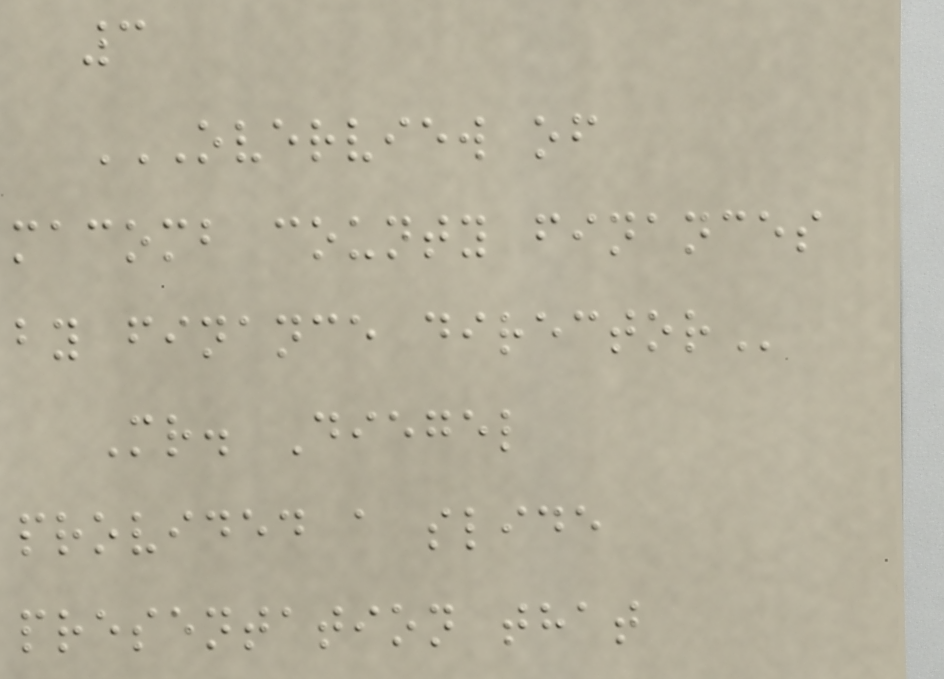3
OVERVIEW OF
MACOMB COUNTY FINANCES
BY FINANCE DIRECTOR
Mr. Diegel
provided a slide
presentation that
